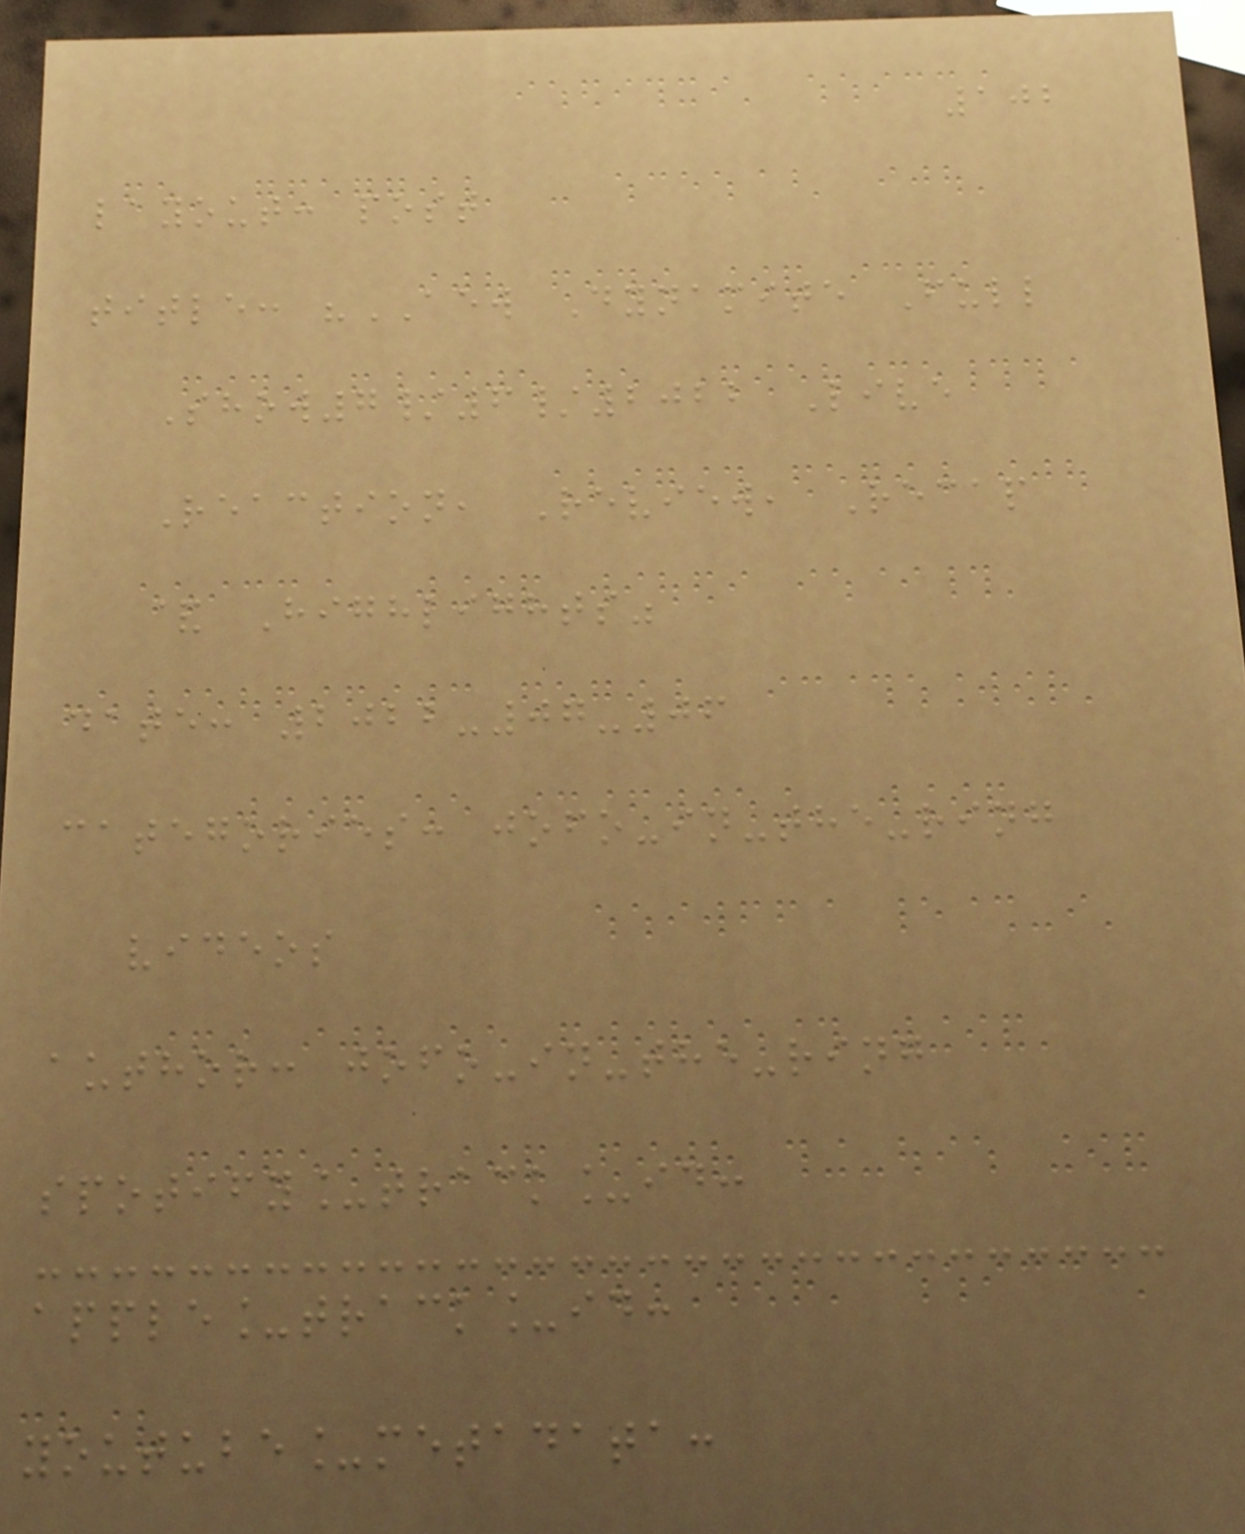102
layout: post
title: "AEW Dynamite Full
Show7/6/2022 Live
Reaction, Review, Recap
& Highlights"
date: 2022-07-06
categories: jofo-in-the-ring
videos
author: jofo-in-the-ring
spotify_track_id:
apple_track_id:
youtube_metadata:
